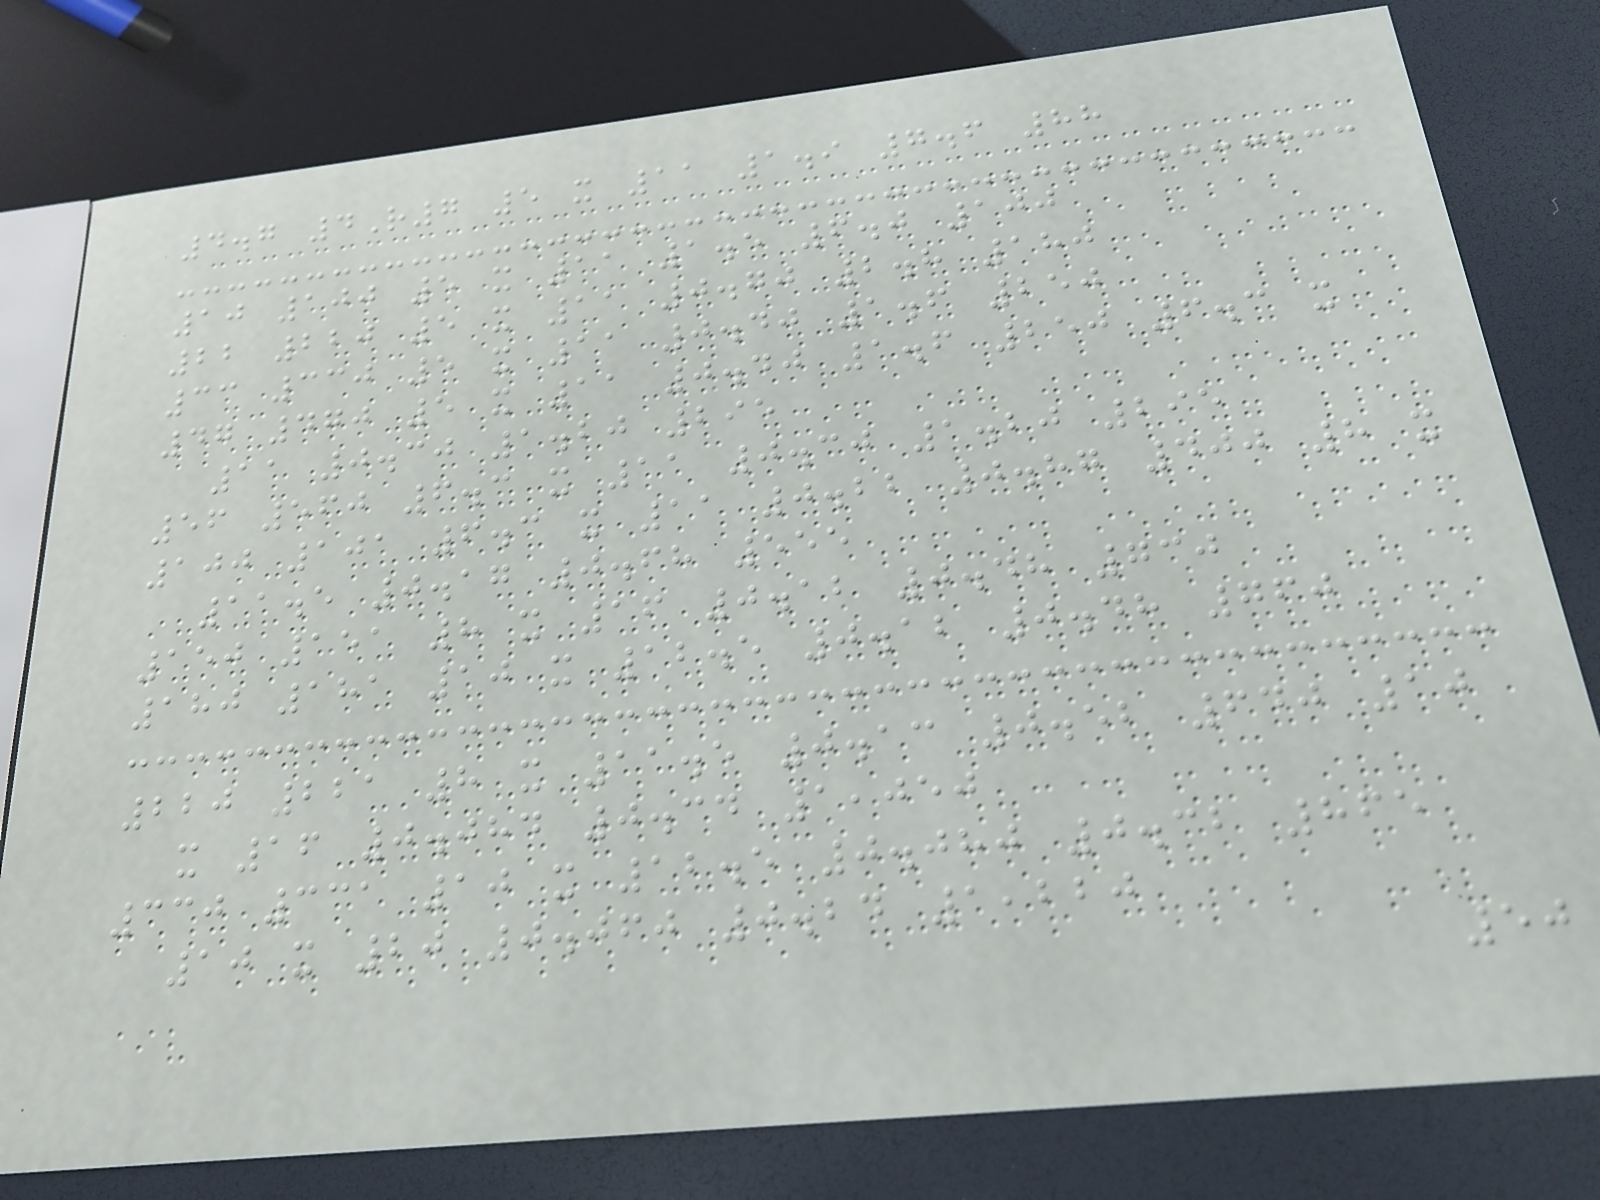4.7 4R7 5 x 11 1.9 7.6 88
10 100 5 x 11 1.5 6.0 100
22 220 5 x 11 0.70 2.8 180
33 330 5 x 11 0.40 1.6 250
47 470 5 x 11 0.40 1.6 250 6.3 x
11 0.30 1.20 295
56 560 6.3 x 11 0.30 1.20 295
100 101 6.3 x 11 0.22 0.87 400 8 x
11.5 0.17 0.68 555
150 151 8 x 16 0.12 0.48 730
180 181 10 x 12.5 0.12 0.48 760
220 221 8 x 11.5 0.13 0.52 640 10
x 16 0.084 0.34 1,050
330 331 10 x 12.5 0.080 0.32 865
10 x 20 0.060 0.24 1,220
50
